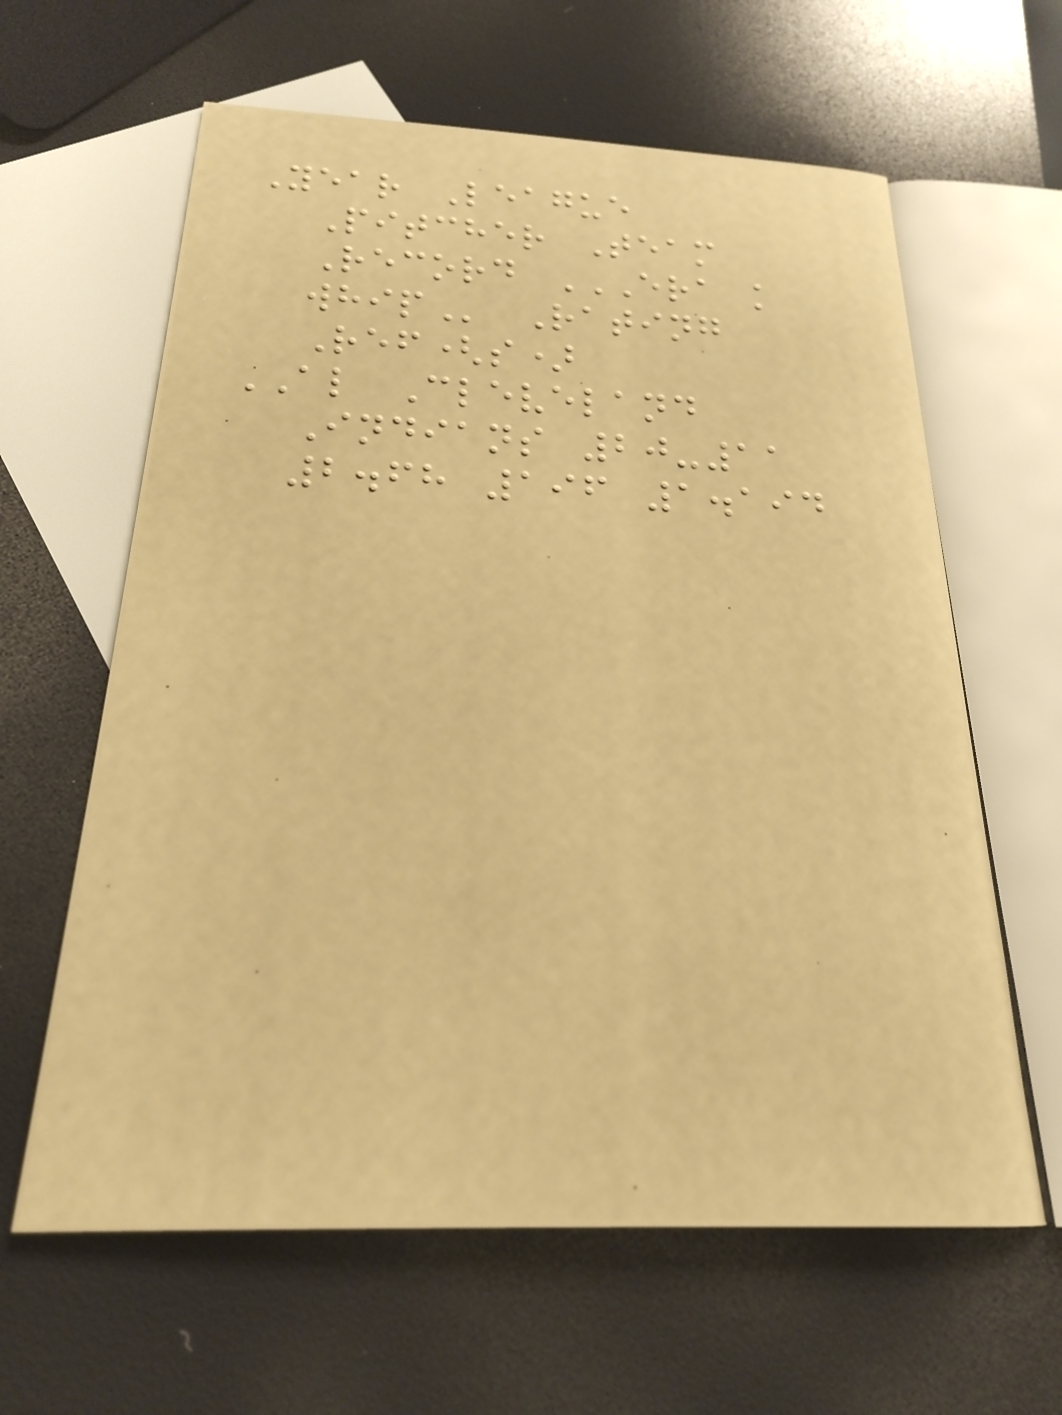Year League
Pitcher Team
Record ERA K
WHIP Rating
Ref(s)
AL Cleveland
Indians 20-11
2.68 196 1.194
